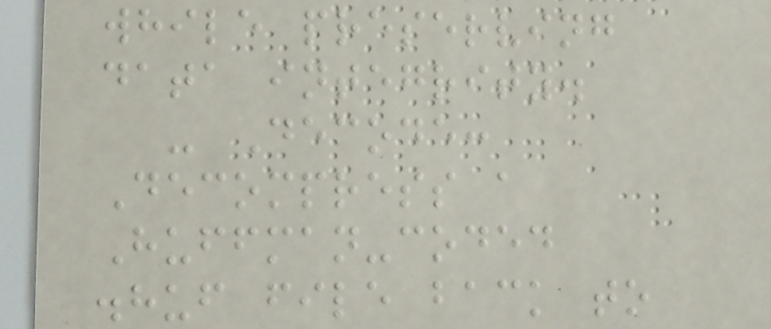while preserving
data integrity.
- Decode:
Decompress a
Huffman-coded
.huf file back to
